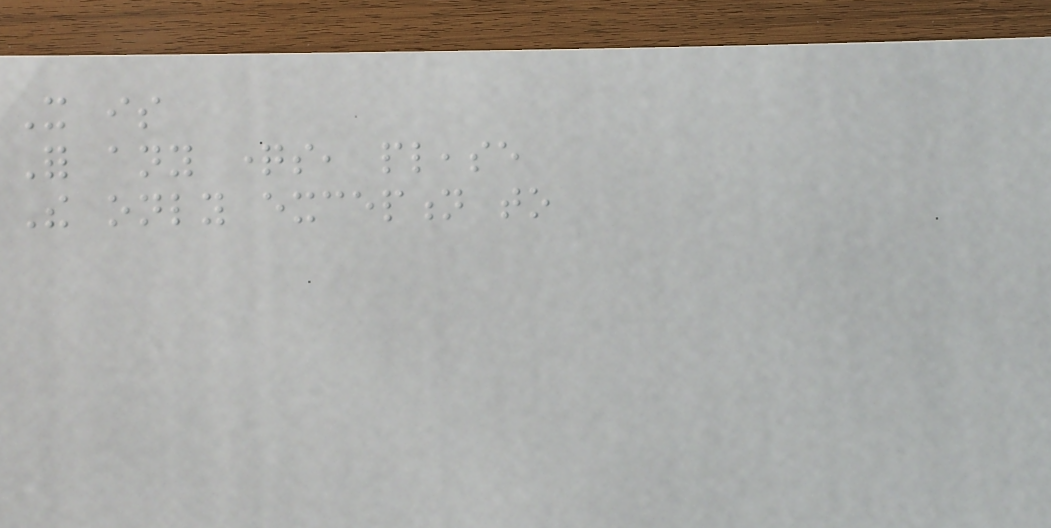It is
For any questions, please
The only exception to
